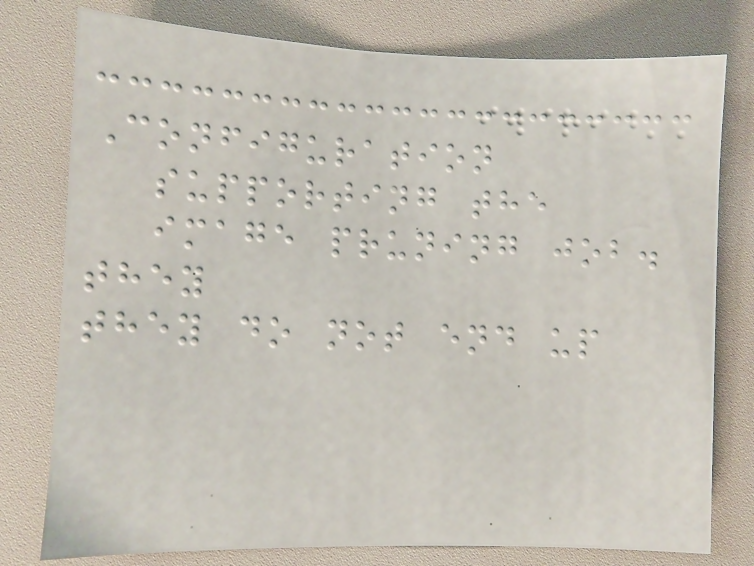Configuration
supporting the
image pruning job.
they
they do not end up
